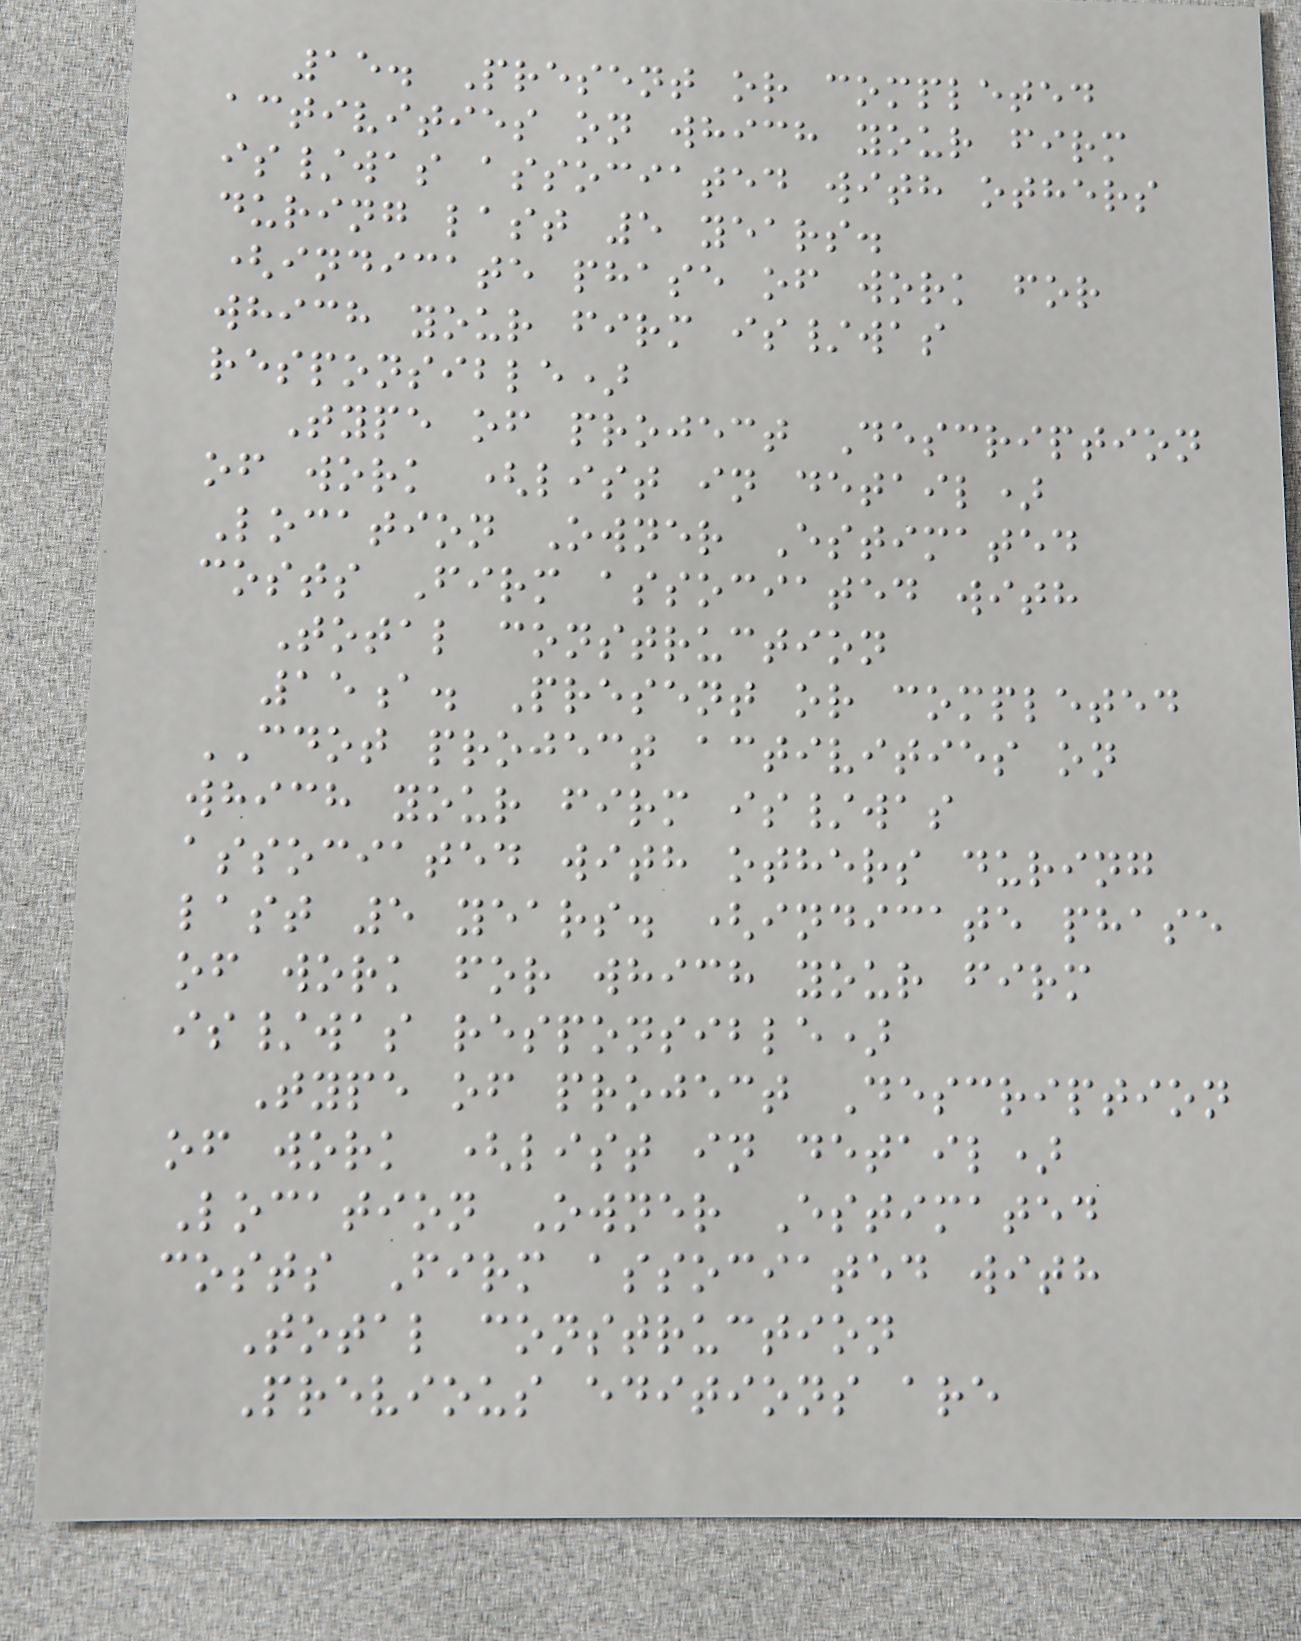15. Present or completed
activities on which your firm
is/was associated with others
during last 5 years.
(indicate phase of work for
which your firm is/was
responsible)
Type of project Description
of work (list in detail)
Location Owner Estimated
costs Firm associated with
Total construction
15a. Present or completed
CDOT project activities on
which your firm is/was
associated with others during
last 5 years. (indicate phase
of work for which your firm
is/was responsible)
Type of project Description
of work (list in detail)
Location Owner Estimated
costs Firm associated with
Total construction
Previous editions are
